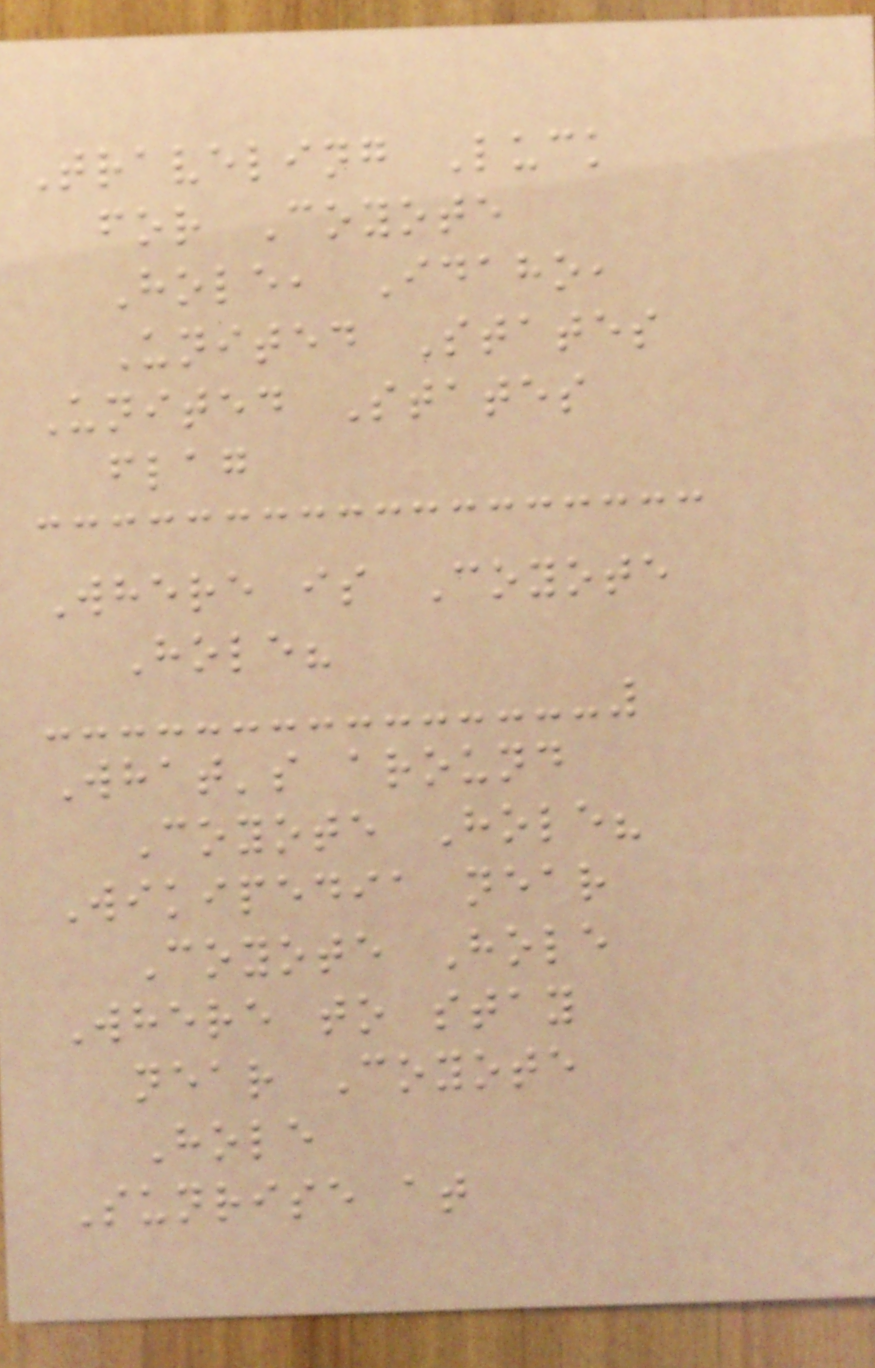Traveling Luck
for Coyote
Hole, Idaho,
United States
United States
flag
Where is Coyote
Hole?
What's around
Coyote Hole?
Wikipedia near
Coyote Hole
Where to stay
near Coyote
Hole
Sunrise at
